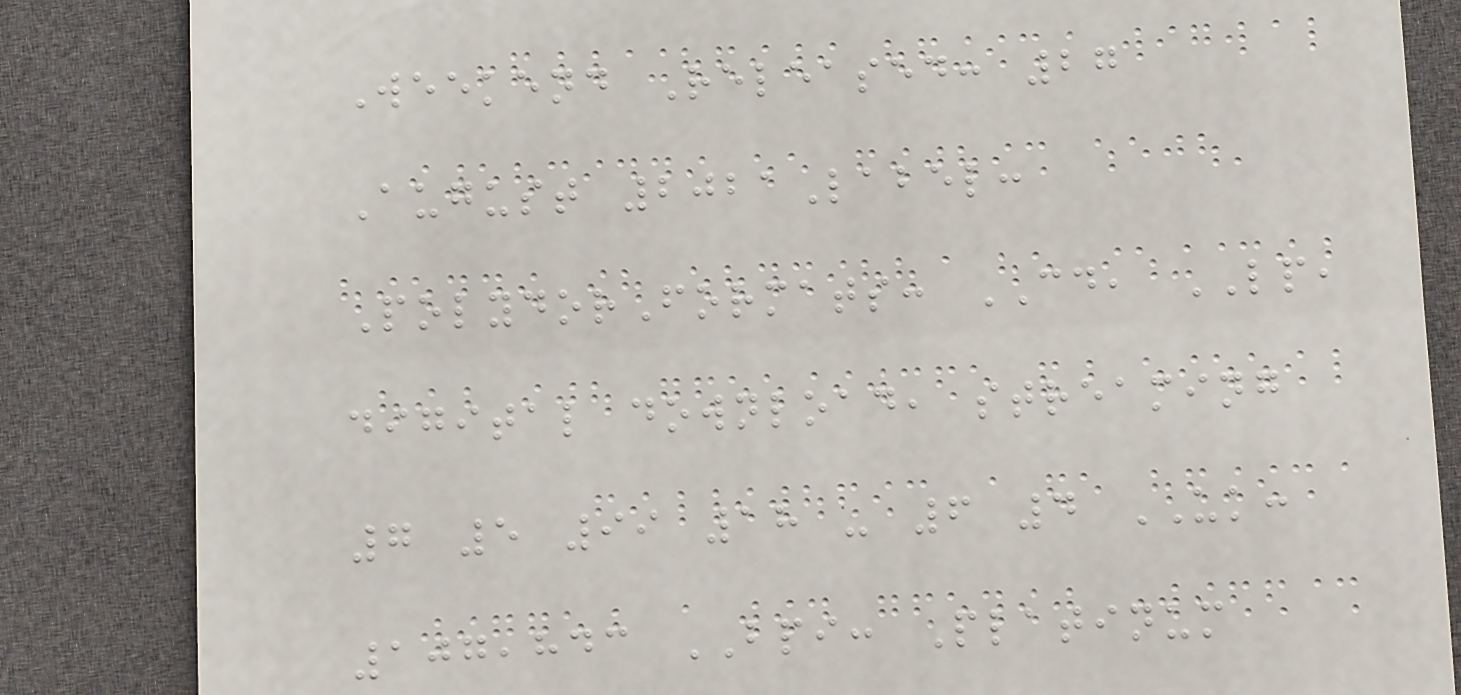Weekend Released: 27
August 2021Label:
PolydorFormats: CD, LP,
digital download, streaming
7 5 99 18 - 6 4 UK:
107,843 BPI: Platinum
